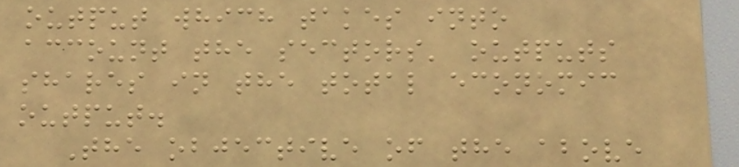output which takes into
account the sectors' outputs
shares in the total economic
output.
The objective of the above
